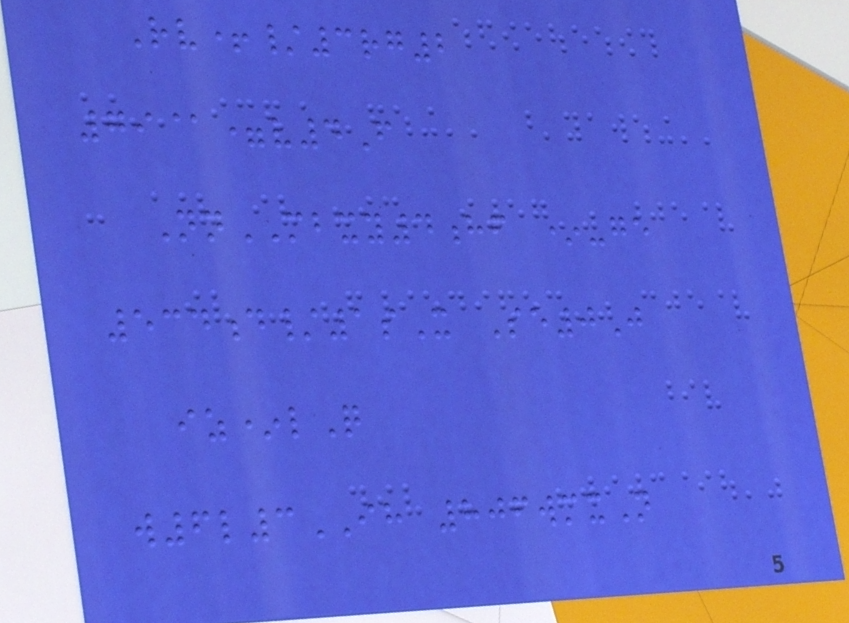Rv+/3rg2
79@=v4F
NnMBXY4hf *-ge
534d/1sX Se0J
iz*lQ
w6l3IH 806wmxN
